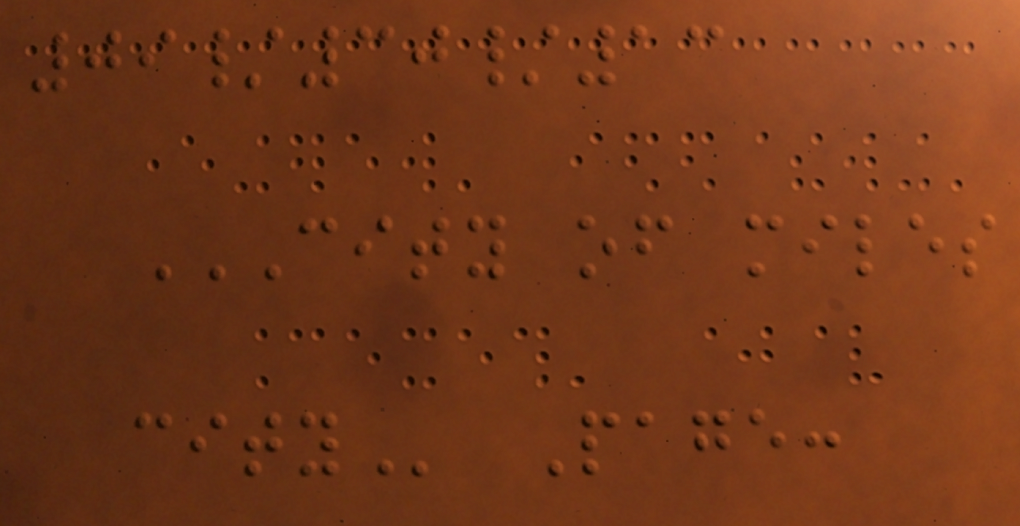09/30/13
CITY OF MILES
CITY Page:
